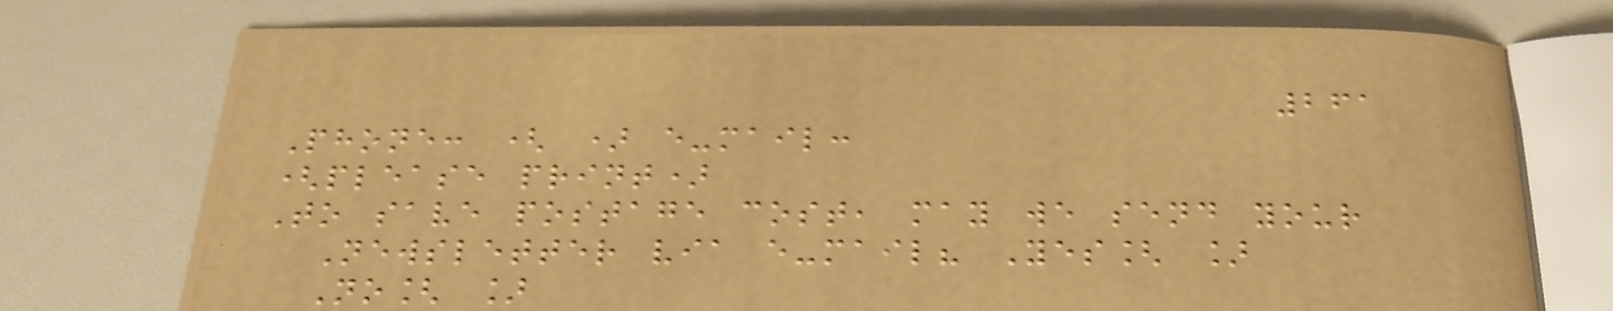261
Phone: ( ) e-mail:
(please print)
To save postage cost, may we send your
Newsletter via e-mail? Yes[ ]
No[ ]
